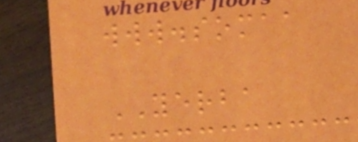www.somaa
YERBA
